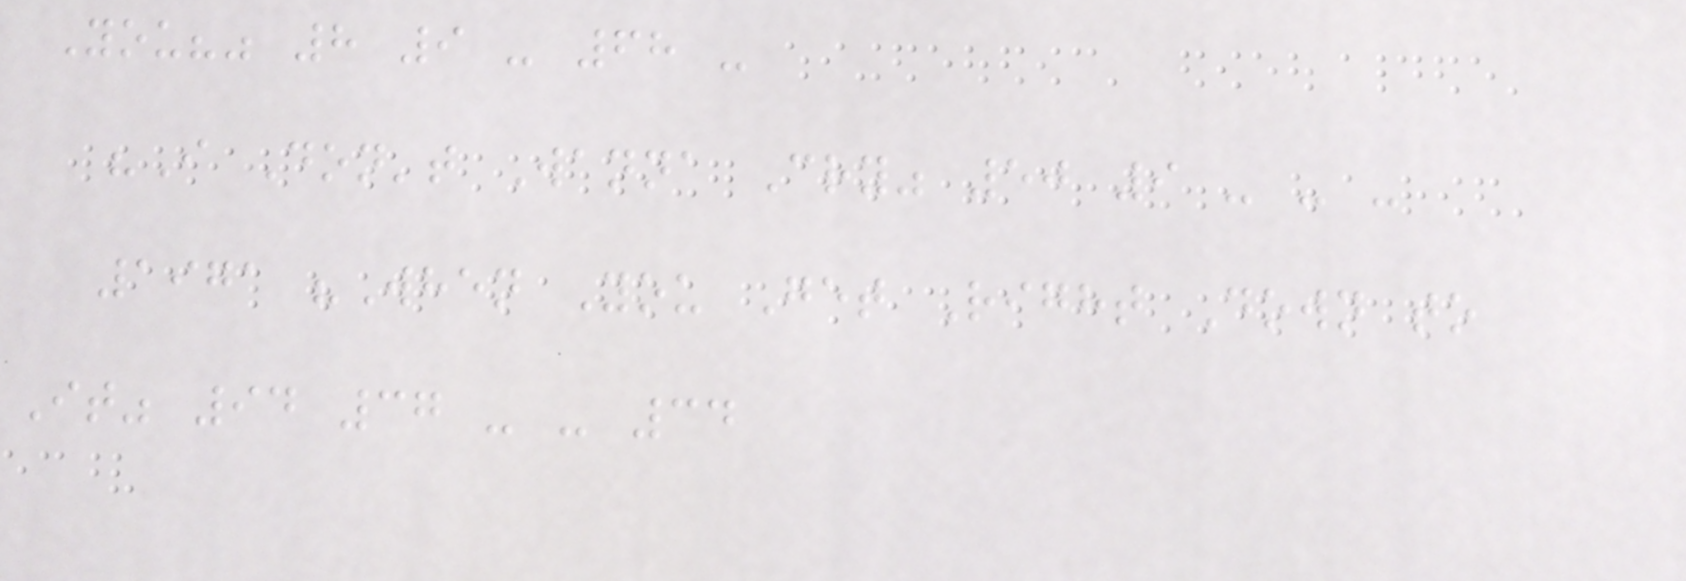You?" 8 9 - 68 -
"I Don't Wanna Cry" 50 9 - - -
1971 "When You Get Right Down to
It" 94 37 - - 34
